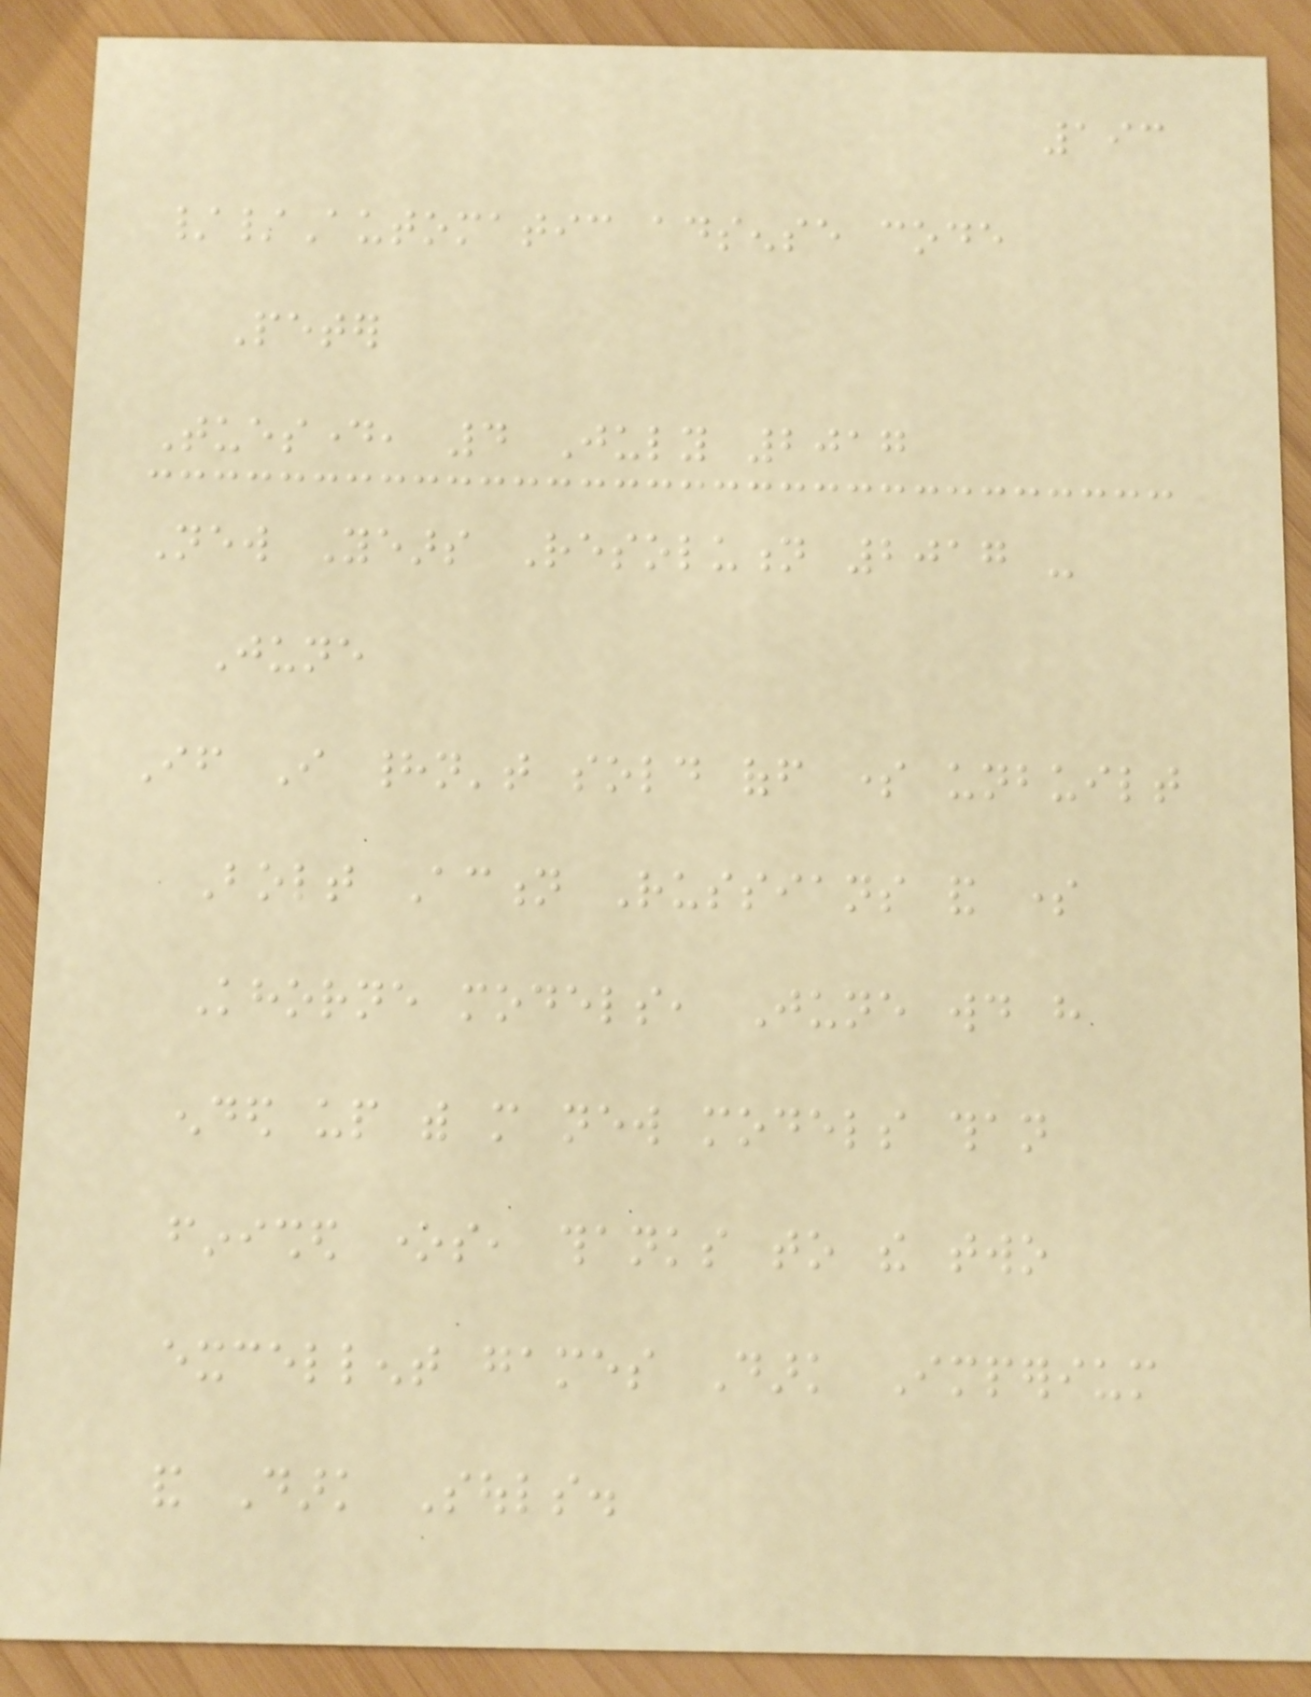193
//Automatic adsense code
Peter
Tuesday, 4 July 2017
New Years Resolution 2017 -
June
If I hadn't sold off some unbuilt
Bolt Action Russians and some
Khorne models, June would have
ended up with more new models than
finished ones, thanks to the two
excellent games Dark Imperium
and Dark Souls.
